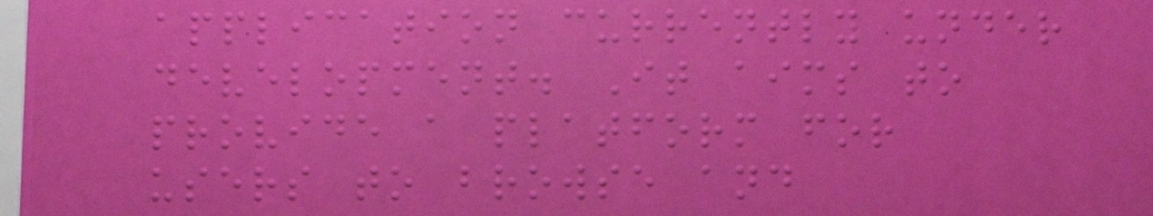application currently under
development. It aims to
provide a platform for
users to browse and
